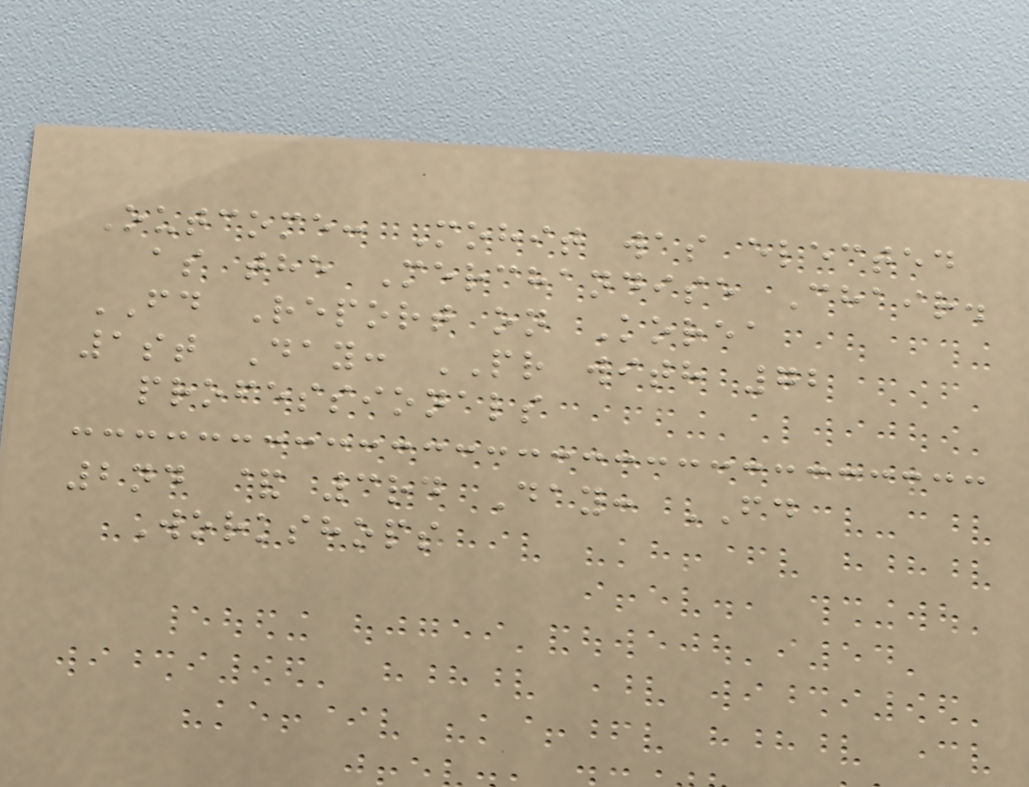Outcome: Mohit was elected
as the Merchandise Chair.
FD Report on Korea
1st Day: PR with 72
professionals
2nd & 3rd Day: FD
Workshops
